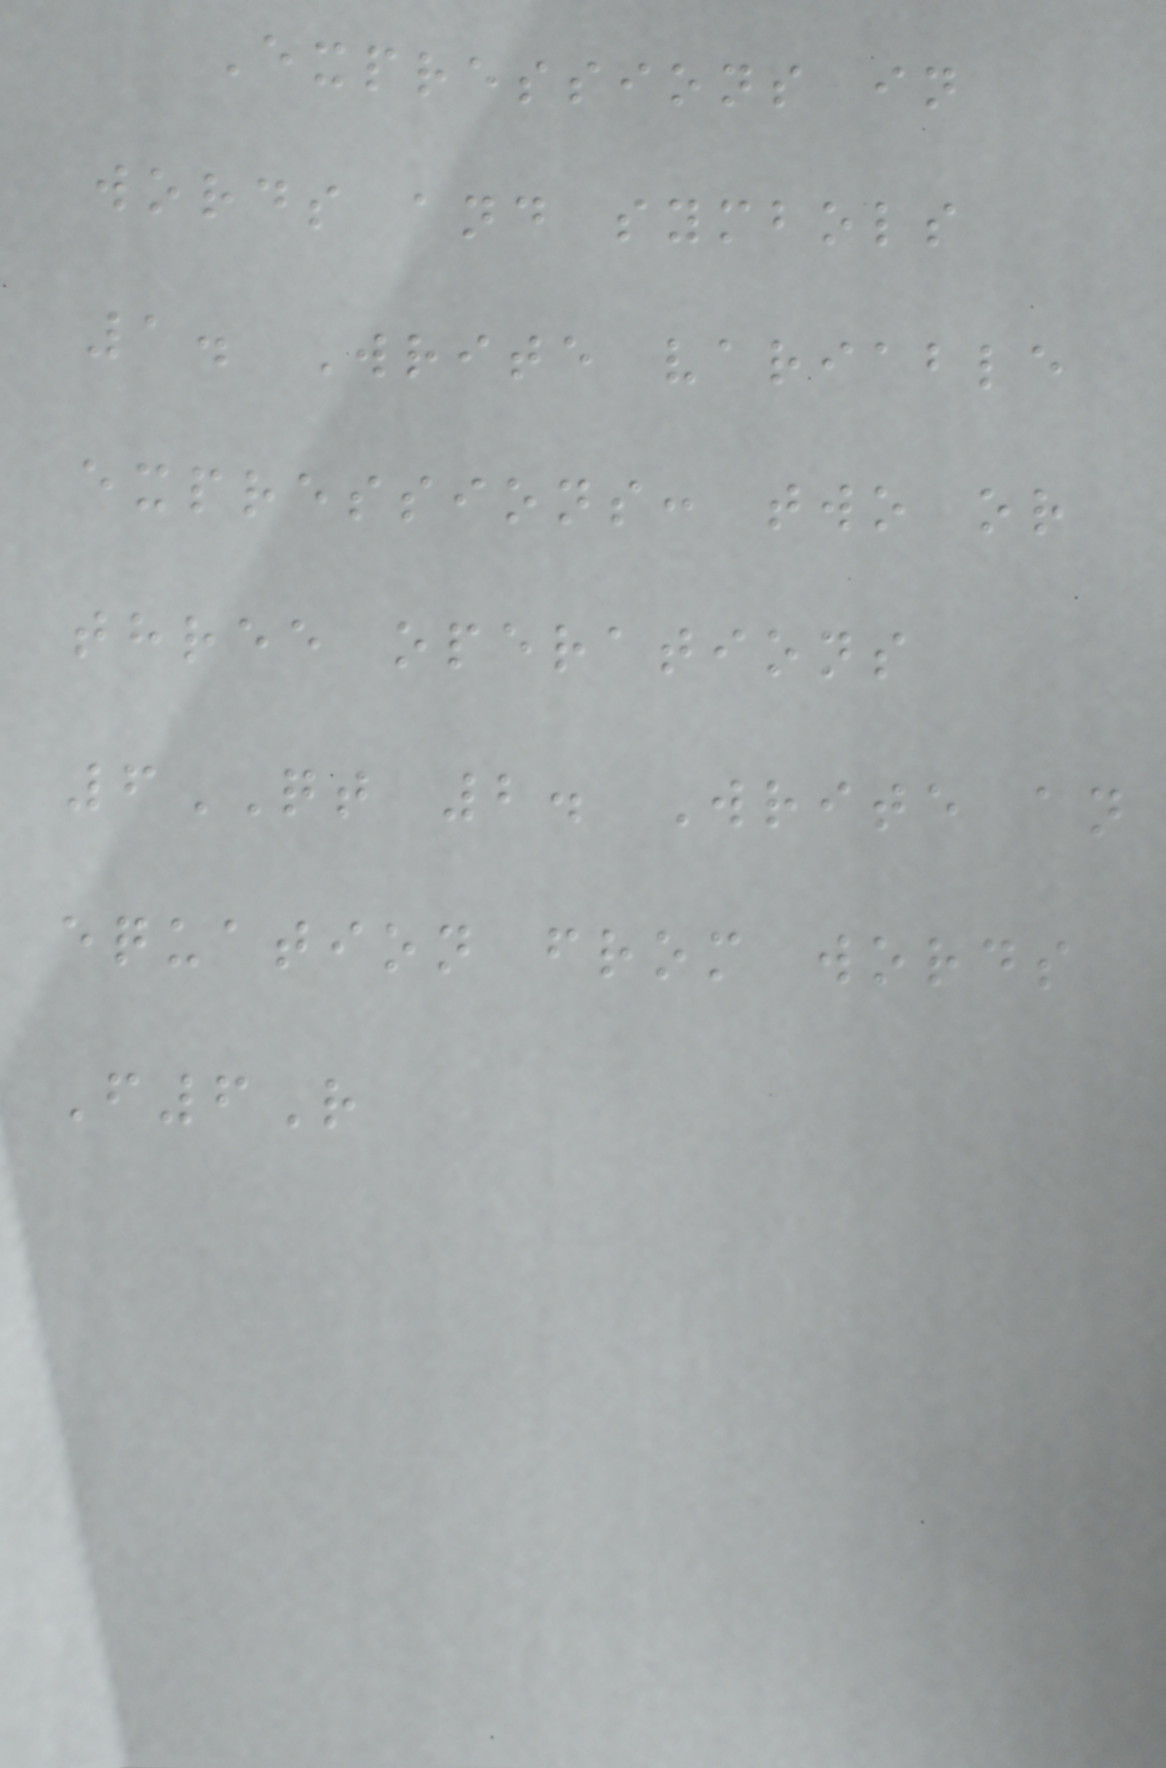Expressions in
words and symbols
1. Write variable
expressions: two or
three operations
6QT 2. Write an
equation from words
F6R
